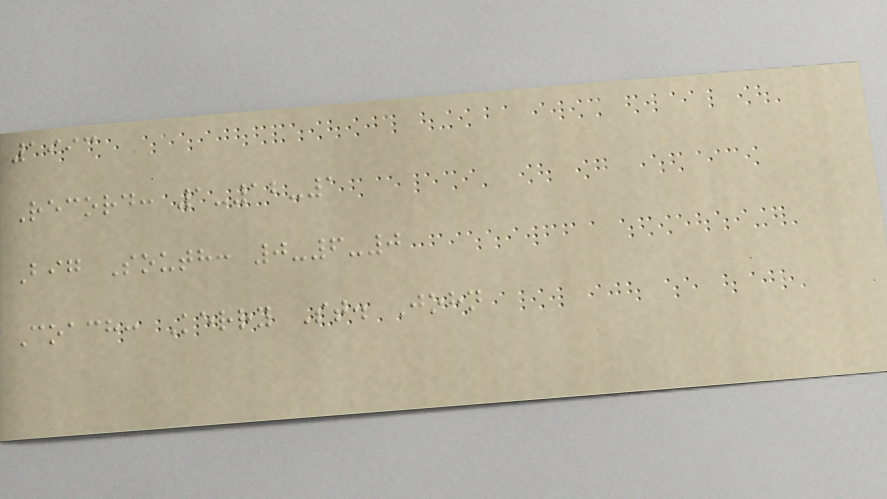1993
Record: 1-12-1
Big South: 0-6-0
Coach: Kerry St. John
